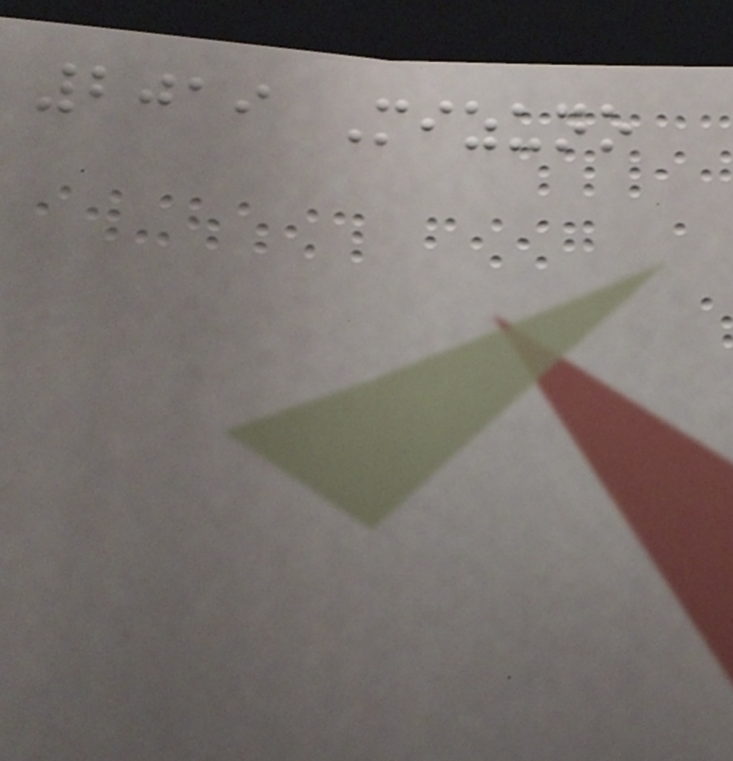2019 Mizuno
